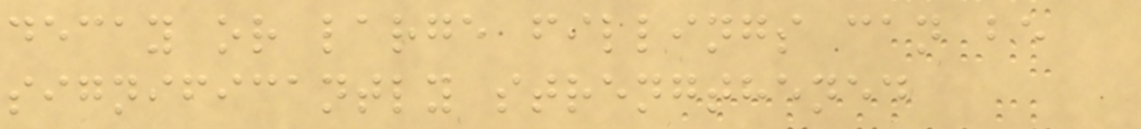decay or large fillings can be
significantly strengthened
